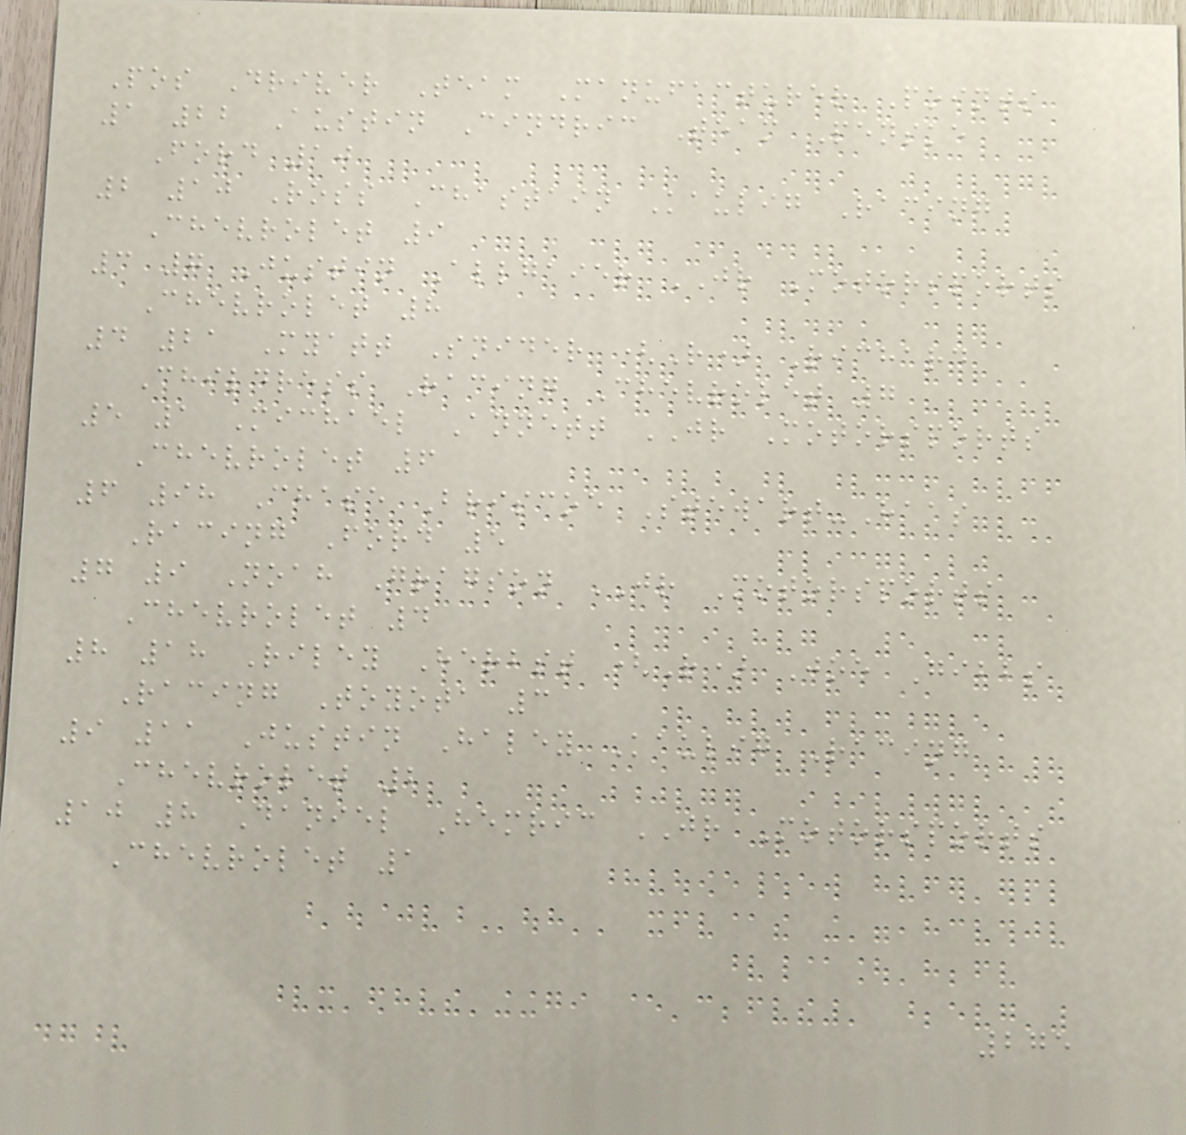Pos Driver Team Manufacturer Points
1 22 Austin Cindric Team Penske
Ford 10
2 10 Ross Chastain Kaulig Racing
Chevrolet 9
3 7 Justin Allgaier JR Motorsports
Chevrolet 8
4 21 Myatt Snider (R) Richard
Childress Racing Chevrolet 7
5 1 Michael Annett JR Motorsports
Chevrolet 6
6 98 Chase Briscoe Stewart-Haas
Racing Ford 5
7 9 Noah Gragson JR Motorsports
Chevrolet 4
8 18 Riley Herbst (R) Joe Gibbs
Racing Toyota 3
9 11 Justin Haley Kaulig Racing
Chevrolet 2
10 8 Daniel Hemric JR Motorsports
Chevrolet 1
275
